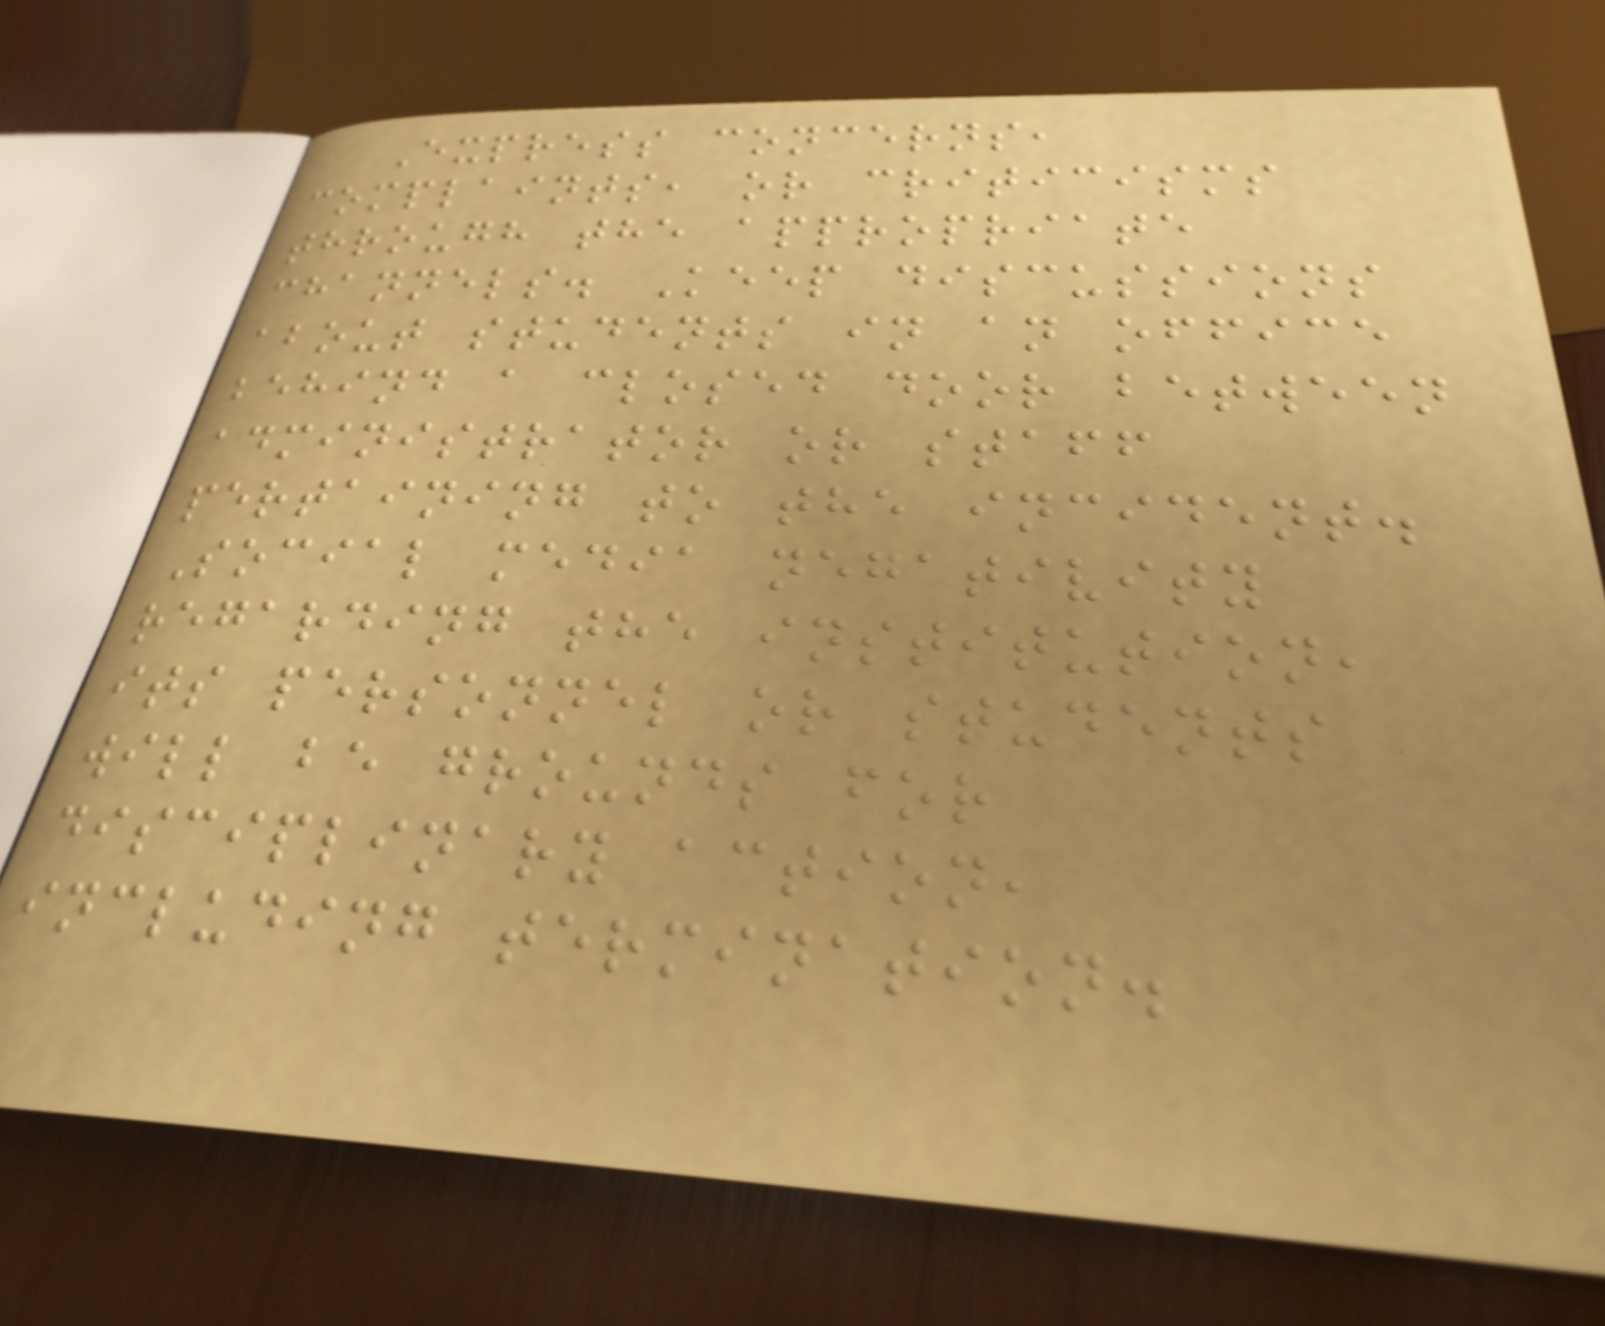Express concerns,
complaints, or criticisms
through the appropriate
channels. Keep discussions
about students in an office
behind a closed door between
administrator or staff
pertaining to the incident.
Social media negativity
regarding the institution,
its personnel or students
will be grounds for
disciplinary action,
including termination.
